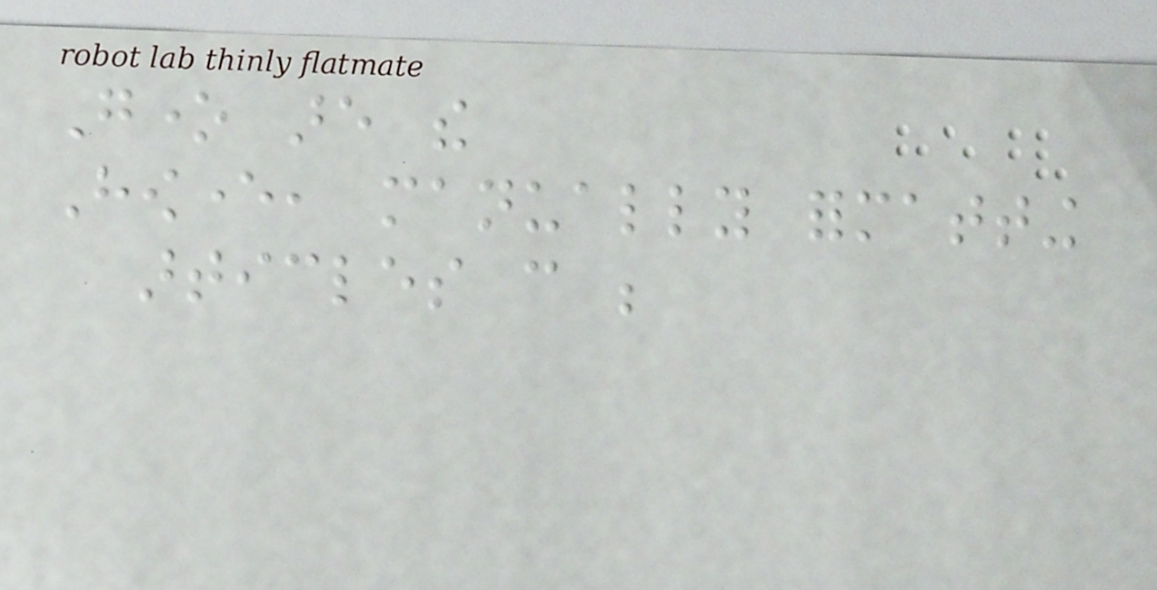Gone are the
However, manually formatting
articles can be
